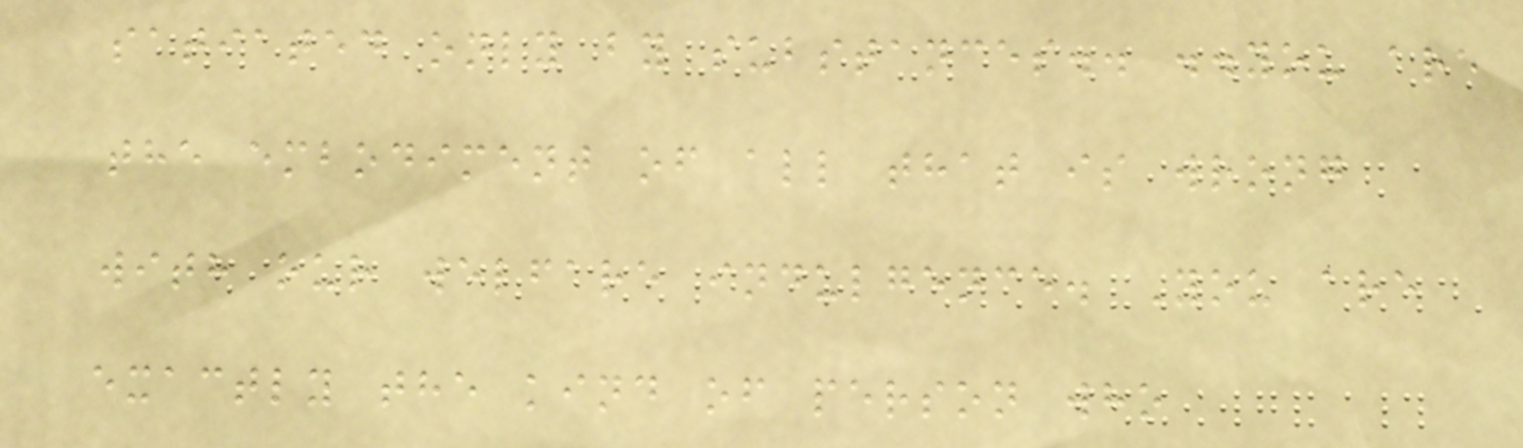satiated only by substances.. ..you are
the embodiment of all that is wrong
with our welfare indulgence. You are
exactly the kind of person who
